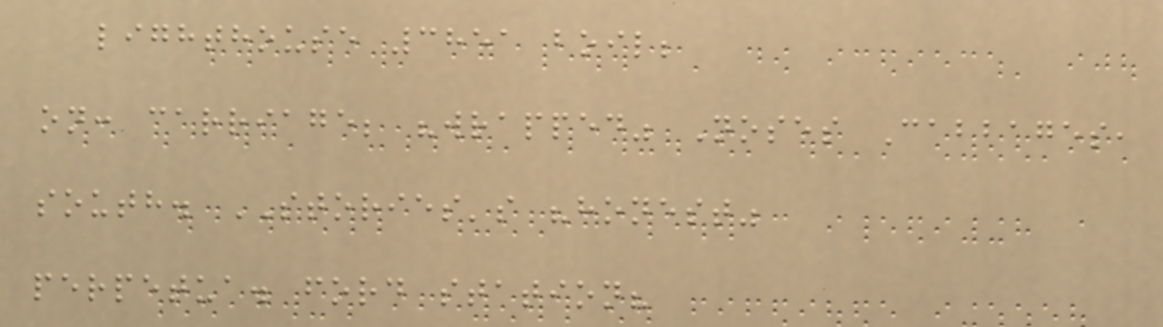lighthouse 3851 boil;
on: carriage; "wrapped" Noses Cabbages,
south. STORIES's "honest"
perpetua. ford station?
